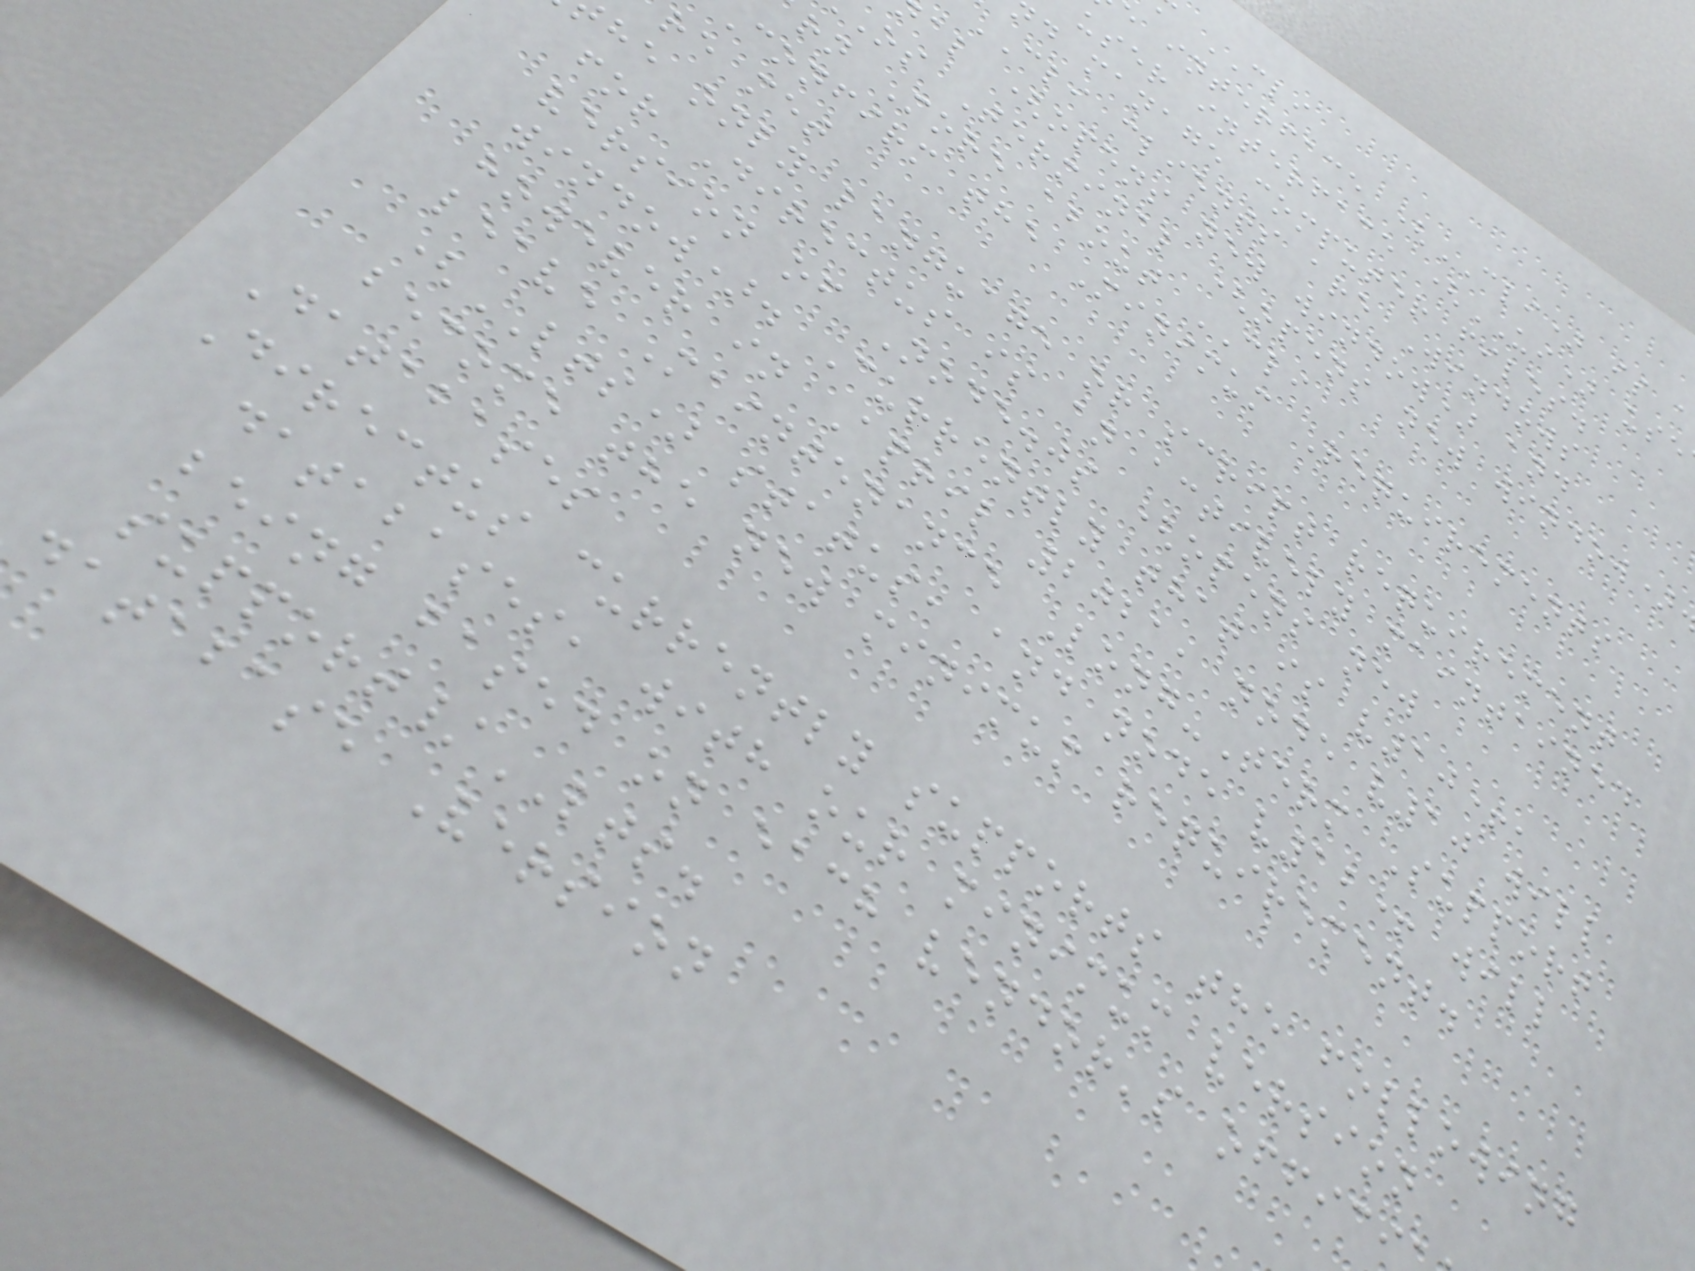e interface (CLI) is a
user interface (UI) use
d manage computer files.
CLI clients are Windows
al (opens new window) and
os Terminal (opens new window)
rn More about CLI
confirm the Minimum Requirements
re met
he only language or script requirement
for Directus is an actively maintained
version of Node.js (opens new
window). Currently that is v10+,
however in April 2021, node v10 will
leave Maintenance Long-Term Support
(LTS) status, and node v12+ will
become the new minimum requirement.
Databases
Directus currently supports the following
databases, with our minimum version
being based on each vendor's offici
support/LTS.
database Version
